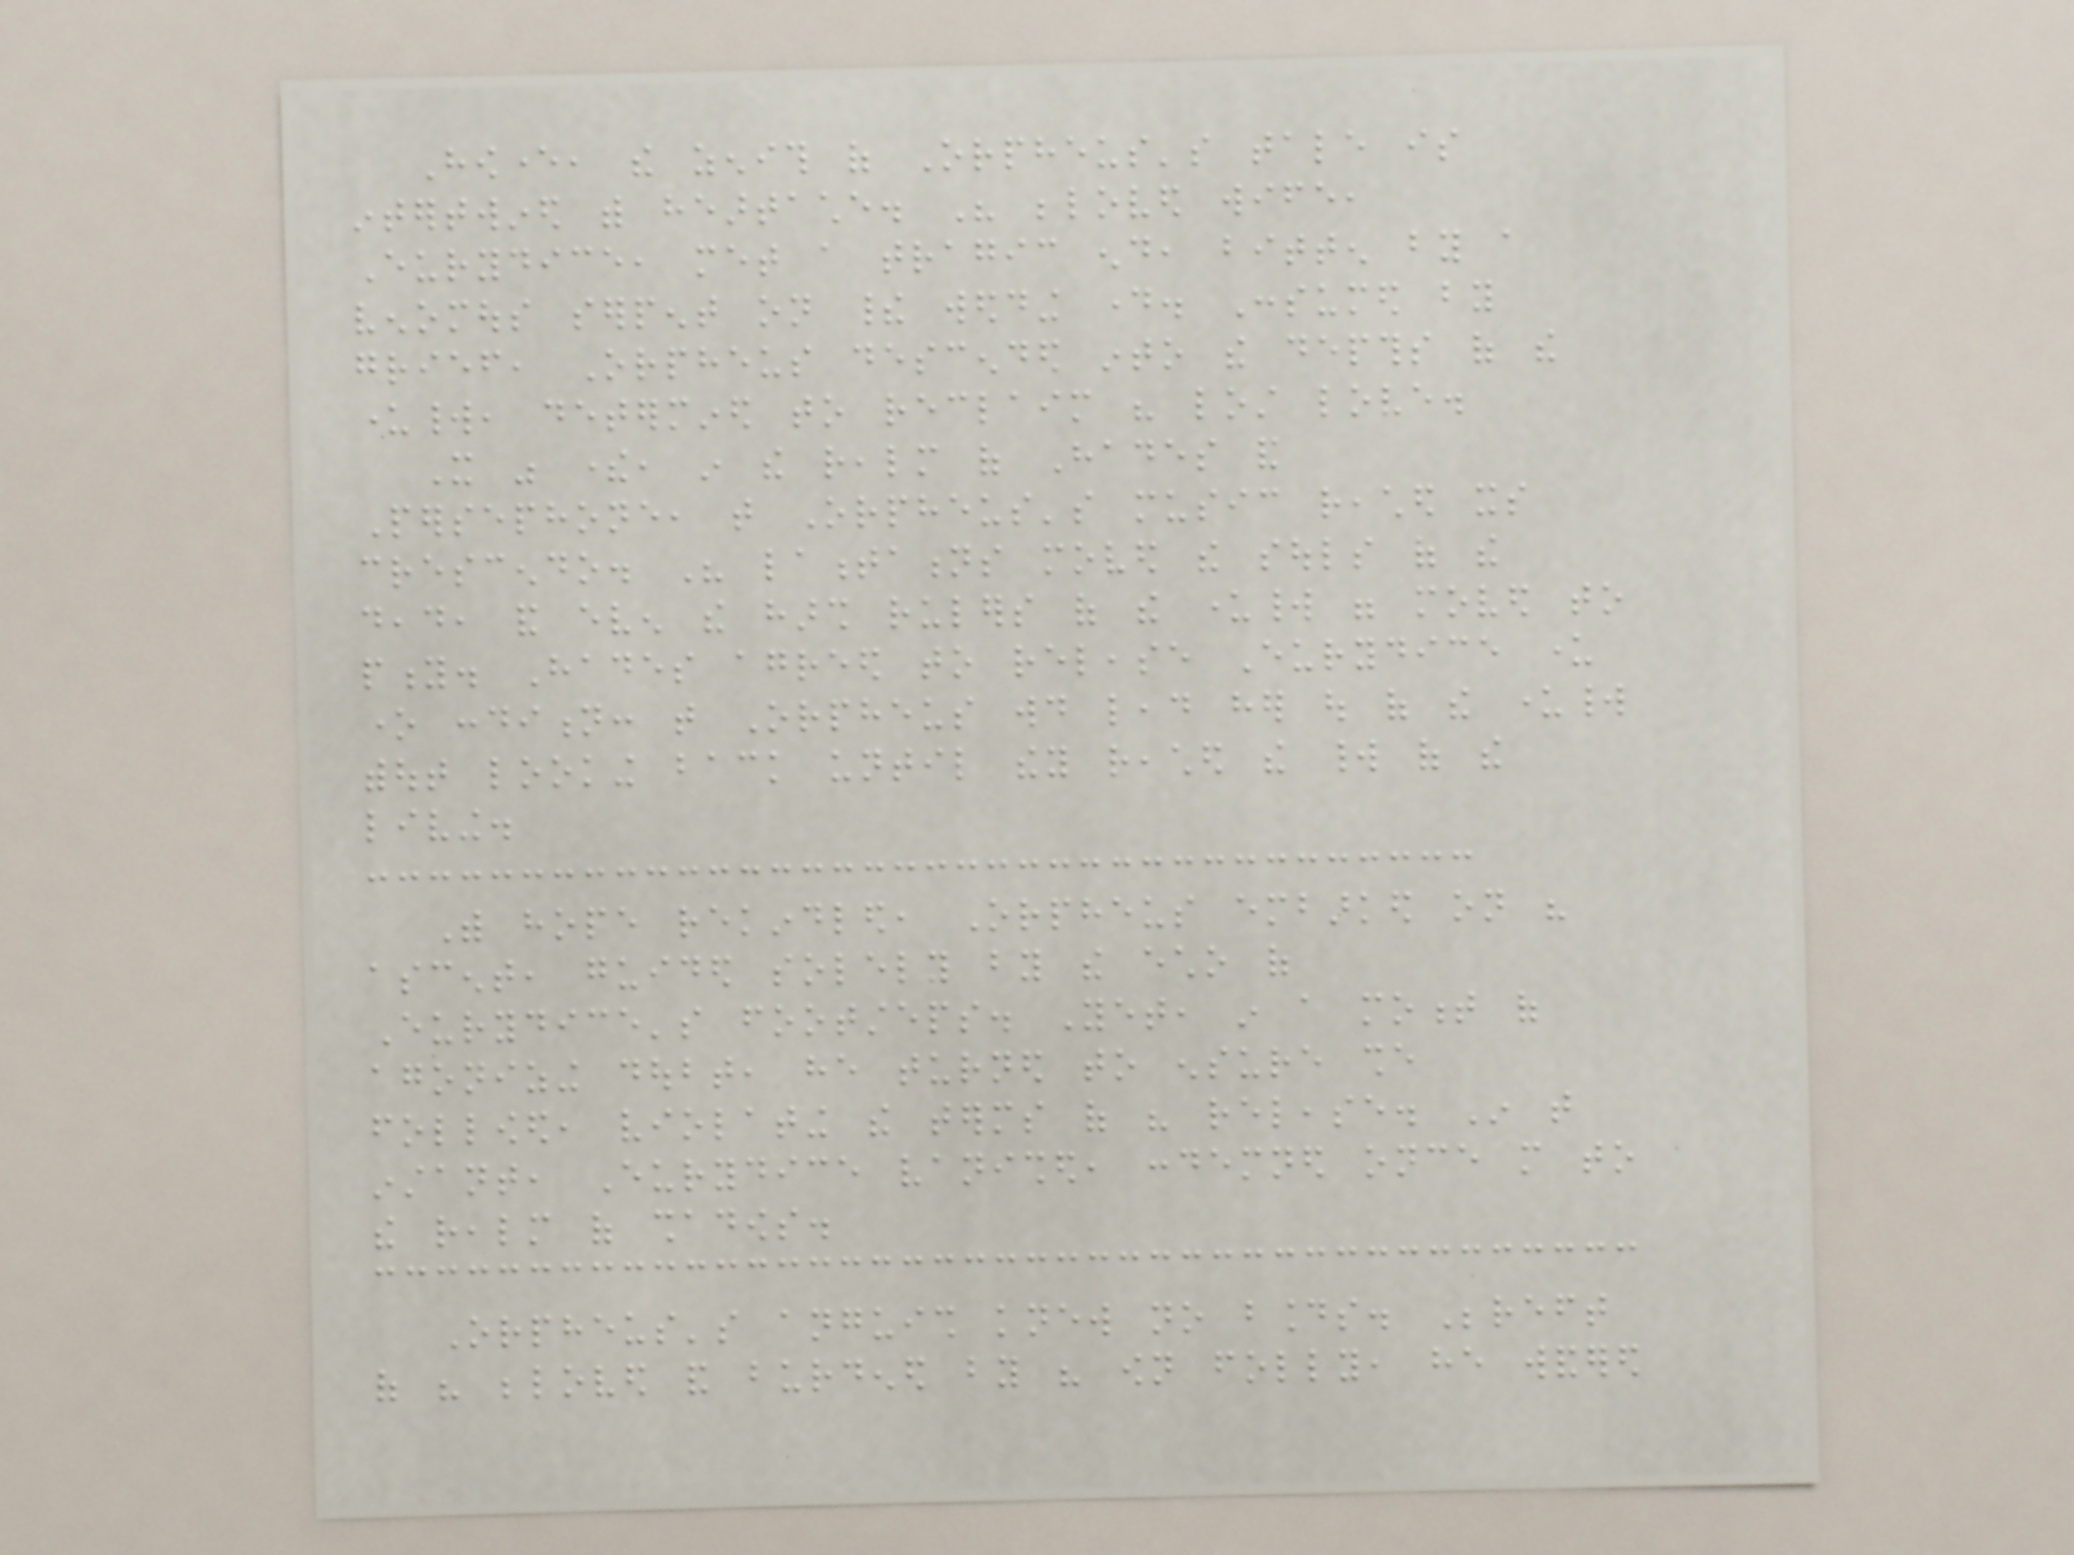However, the zenith of Orpheus's tale is
intertwined with heartache. His beloved wife,
Eurydice, met a tragic end, bitten by a
venomous serpent on their wedding day. Consumed by
grief, Orpheus descended into the depths of the
underworld, determined to reclaim his lost love.
It was there, in the realm of Hades and
Persephone, that Orpheus's music reached its
crescendo. His lamentations moved the souls of the
dead, and even the harsh rulers of the underworld were moved to
pity. Hades agreed to release Eurydice under
one condition: that Orpheus would lead her out of the underworld
without looking back until they reached the world of the
living.
With hope rekindled, Orpheus embarked on his
ascent, guided solely by the echo of
Eurydice's footsteps. Yet, in a moment of
agonizing doubt, he turned to ensure she
followed, violating the terms of his release. In that
instant, Eurydice vanished, condemned once more to
the realm of shadows.
Orpheus's anguish knew no bounds. Bereft
of his beloved and burdened by his own folly, he wandered
